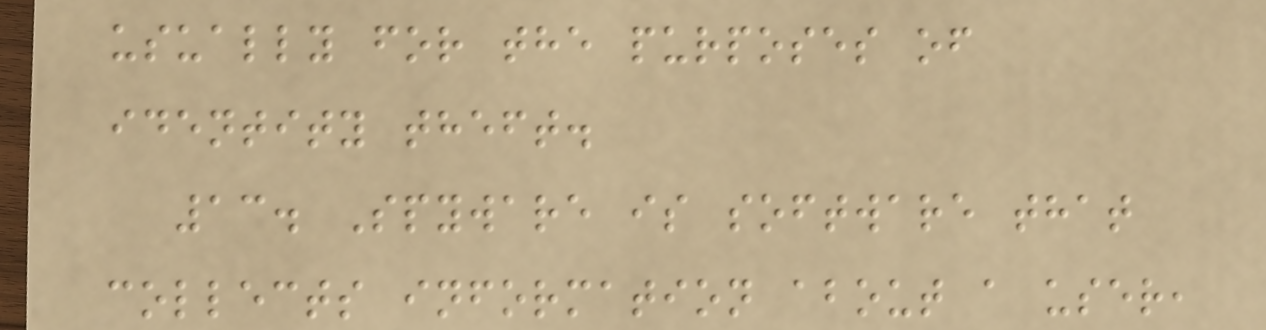usually for the purposes of
identity theft.
13. Spyware is software that
collects information about a user,
